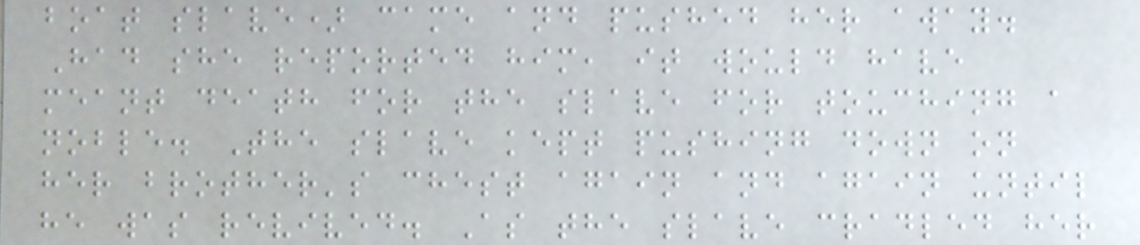boat slave) came and pushed her away.
Had she reported him, it would have
meant death for the slave for touching a
noble. The slave kept pushing down on
her brother's chest again and again until
he was revived. As the slave cradled her
